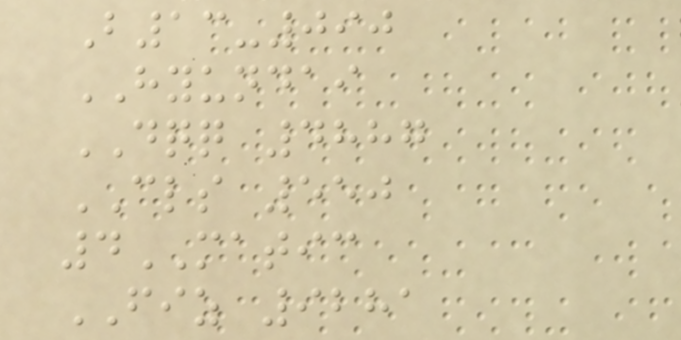B13-090
HYUNDAI
DQQ 4887
CLS 550
4MATIC
FIZ 9281
